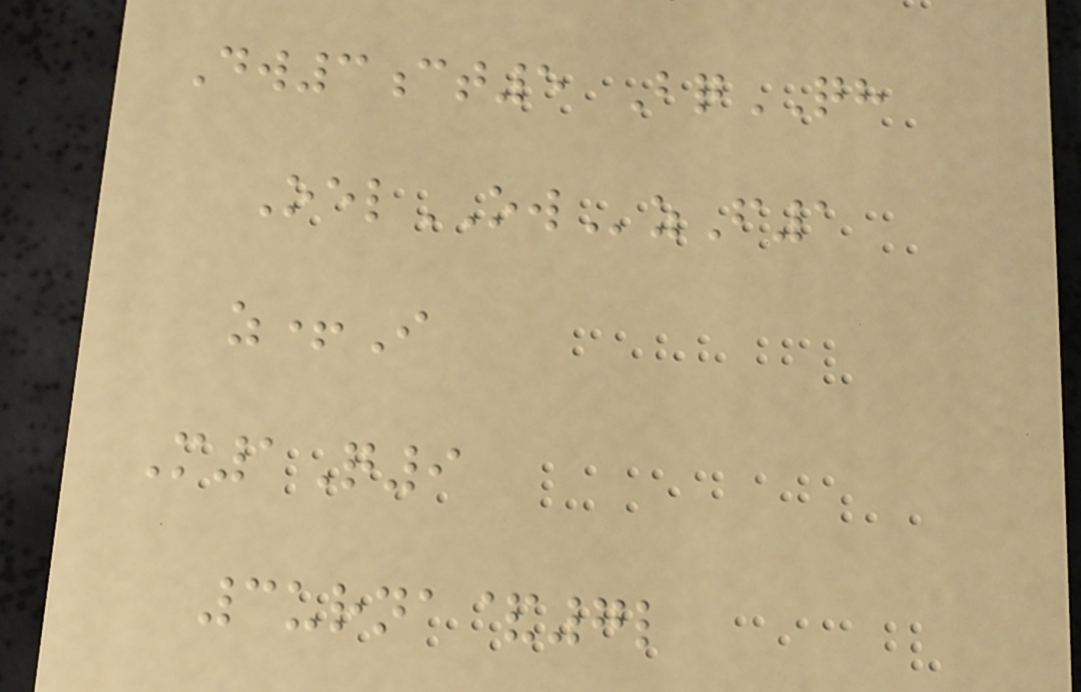Dw3ct5 BqQH
OelOWzF1
z+I
M1Q9
3urna&7l
